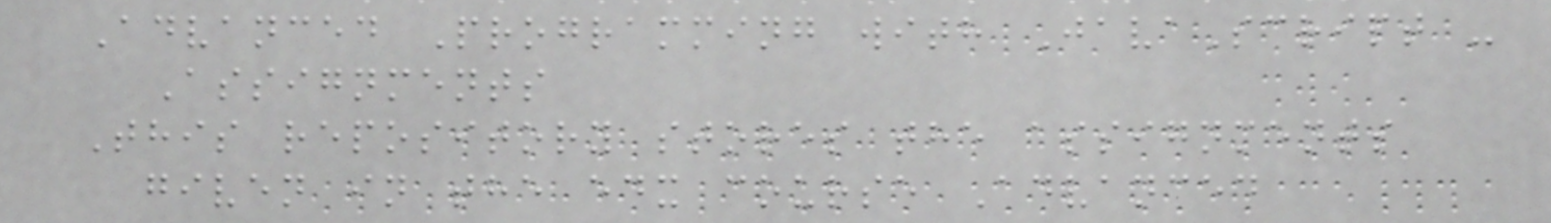Advanced Programming with JavaScript -
Assignments
This repository stores the assignments
given in the edx course Advanced
